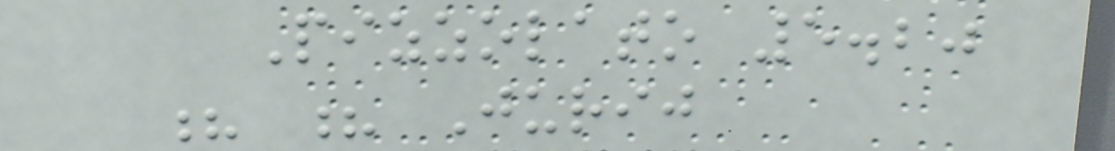Pizzolato 5.20
? ? Jurij
